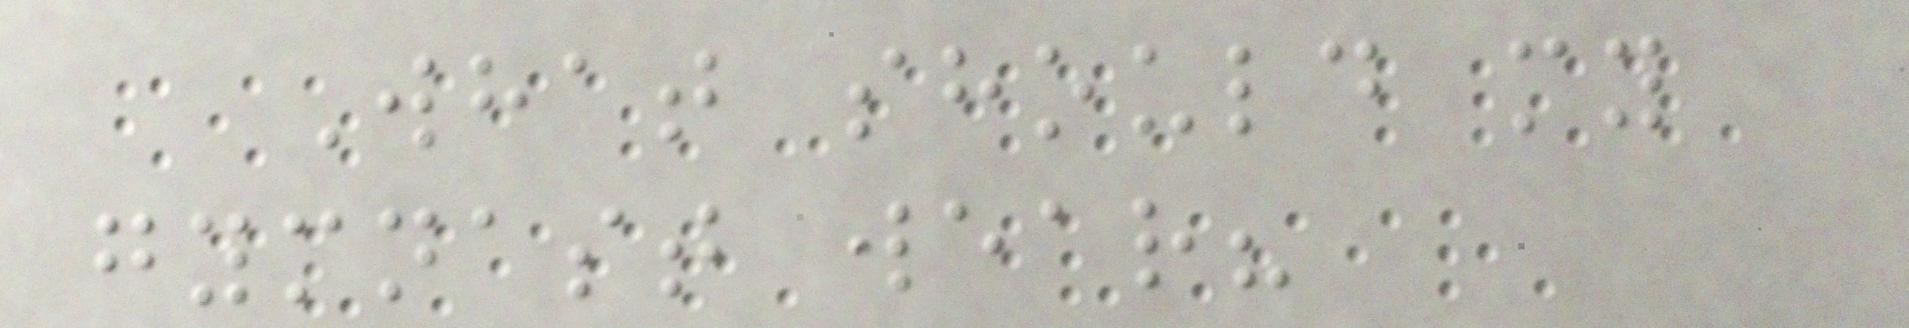What should my
gymnast wear?
